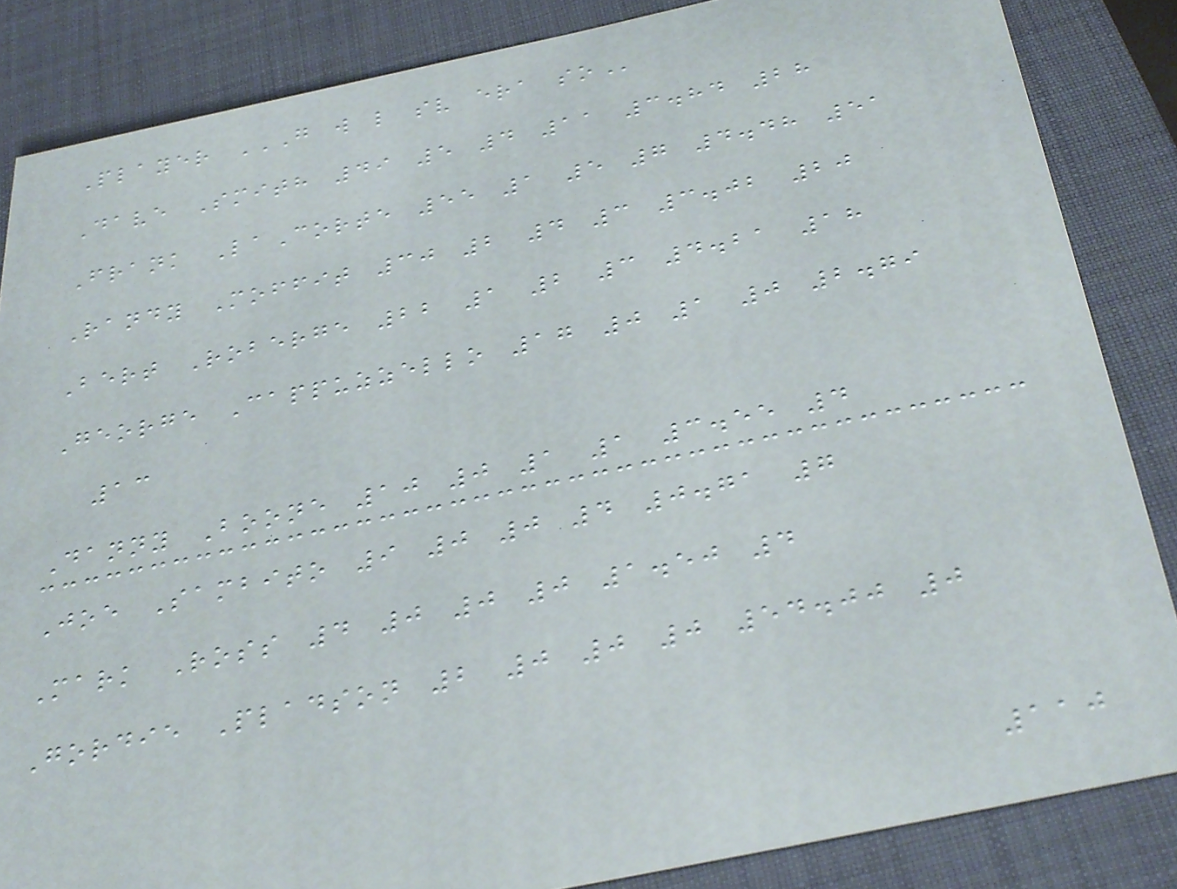Player G W L SV ERA SO
Dave Smith 49 5 4 11 3.84 28
Frank LaCorte 55 1 5 7 4.48 51
Randy Moffit 30 2 4 3 3.02 20
Bert Roberge 22 1 2 3 4.21 18
George Cappuzzello 17 0 1 0 2.79
13
Danny Boone 10 0 1 1 3.55 4
Joe Sambito 9 0 0 4 0.71 7
Mark Ross 4 0 0 0 1.50 4
Gordie Pladson 2 0 0 0 54.00 0
110
